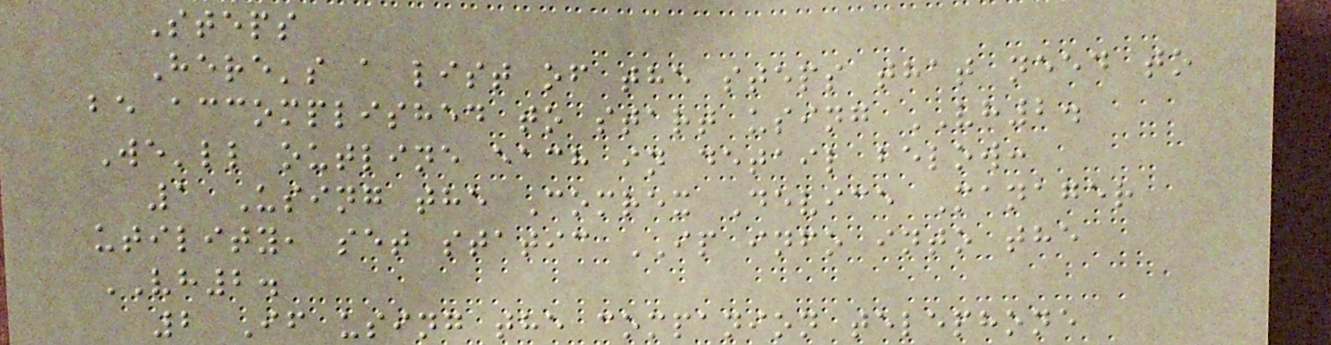Steps
Here's a list of the steps that need to
be accomplished to start using VH2.
We'll outline each in detail below:
1 Using the Comrex Device Manager
utility, set static IP info into the
VH2.
2 If using the companion telephone
